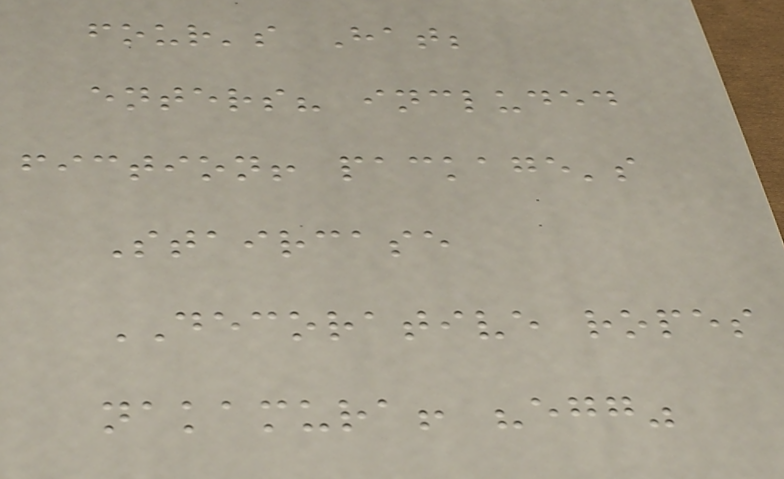four's Hat;
enters? included
fiction! package's
Staircase
DECORATIVE ropes
nakamura! "egg"
